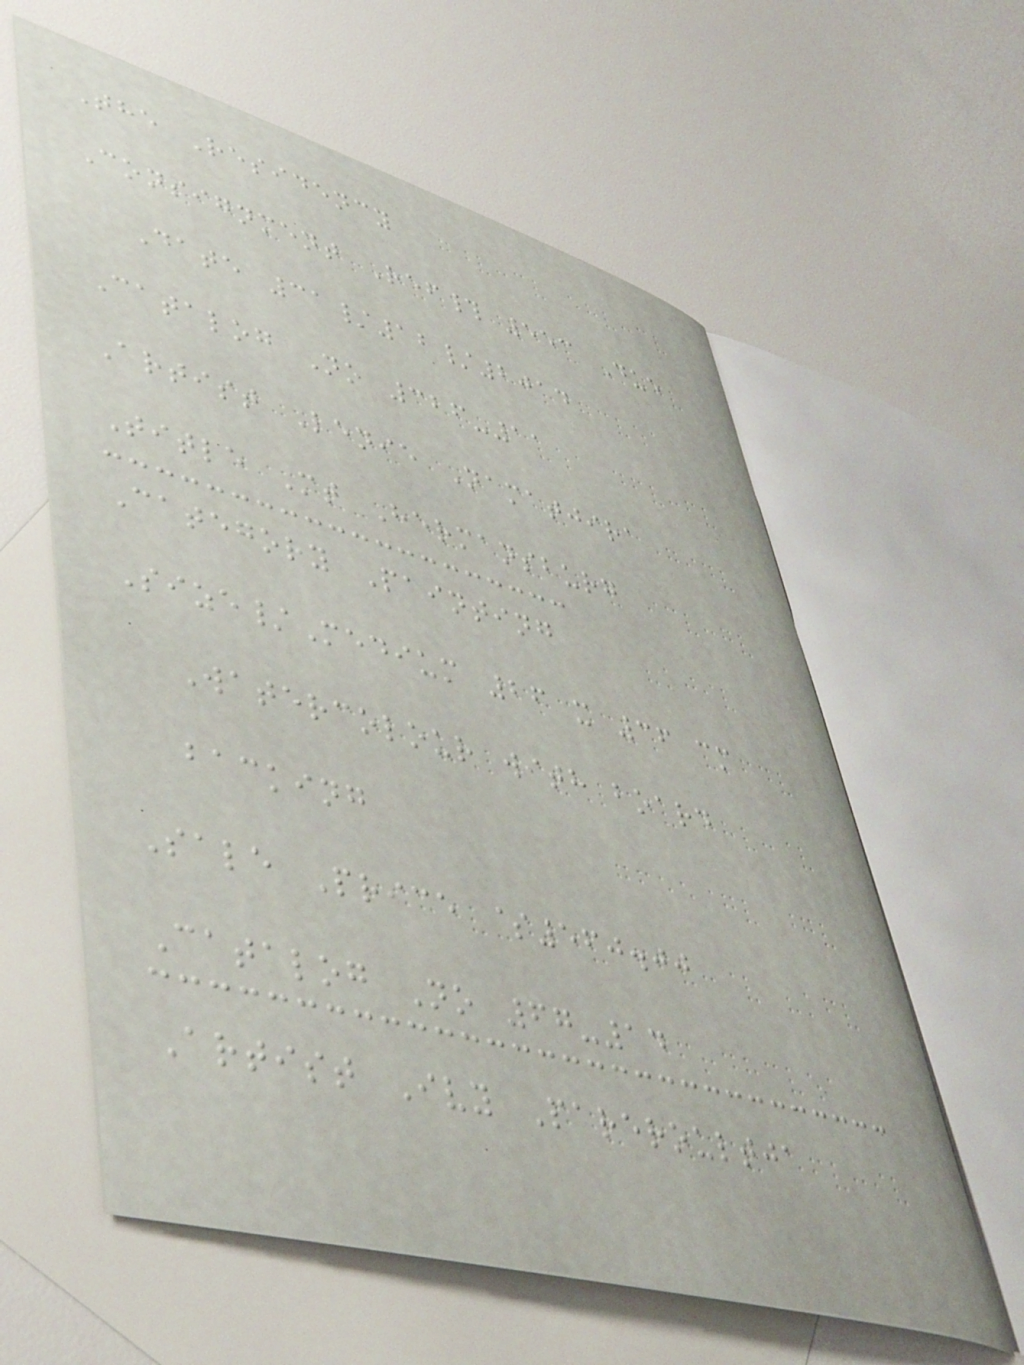The Residency
Consignment Ref# 553 Due
Date 31/12/2014
Catalog No 326-11
Artist Lenie Namatjira
Title Mt Hermansburg
Category Painting
Size/Medium 26 x 36 cm
Watercolour with board
backing
Sale Price $560.00
Catalog No 67-14
Artist Ivy Pareroultja
